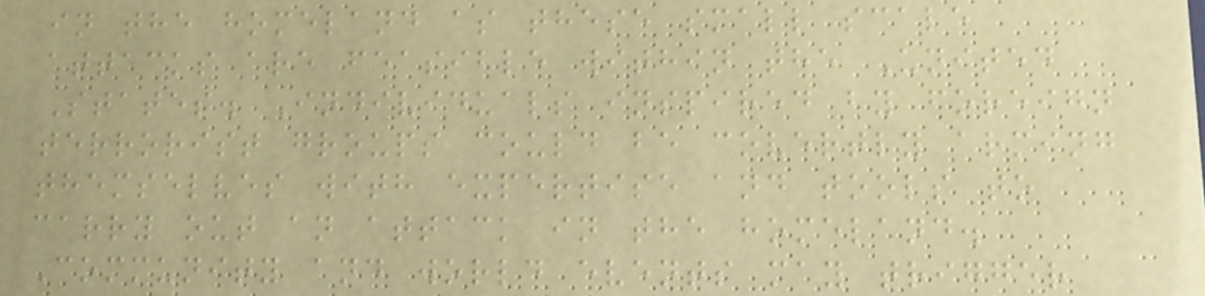in the homeland as these small scale
attacks are feasible within the United
States. Individuals inspired by foreign
terrorist groups could be covertly arming
themselves with expertise and tools to
carry out an attack in the homeland.
Community and world events may trigger
